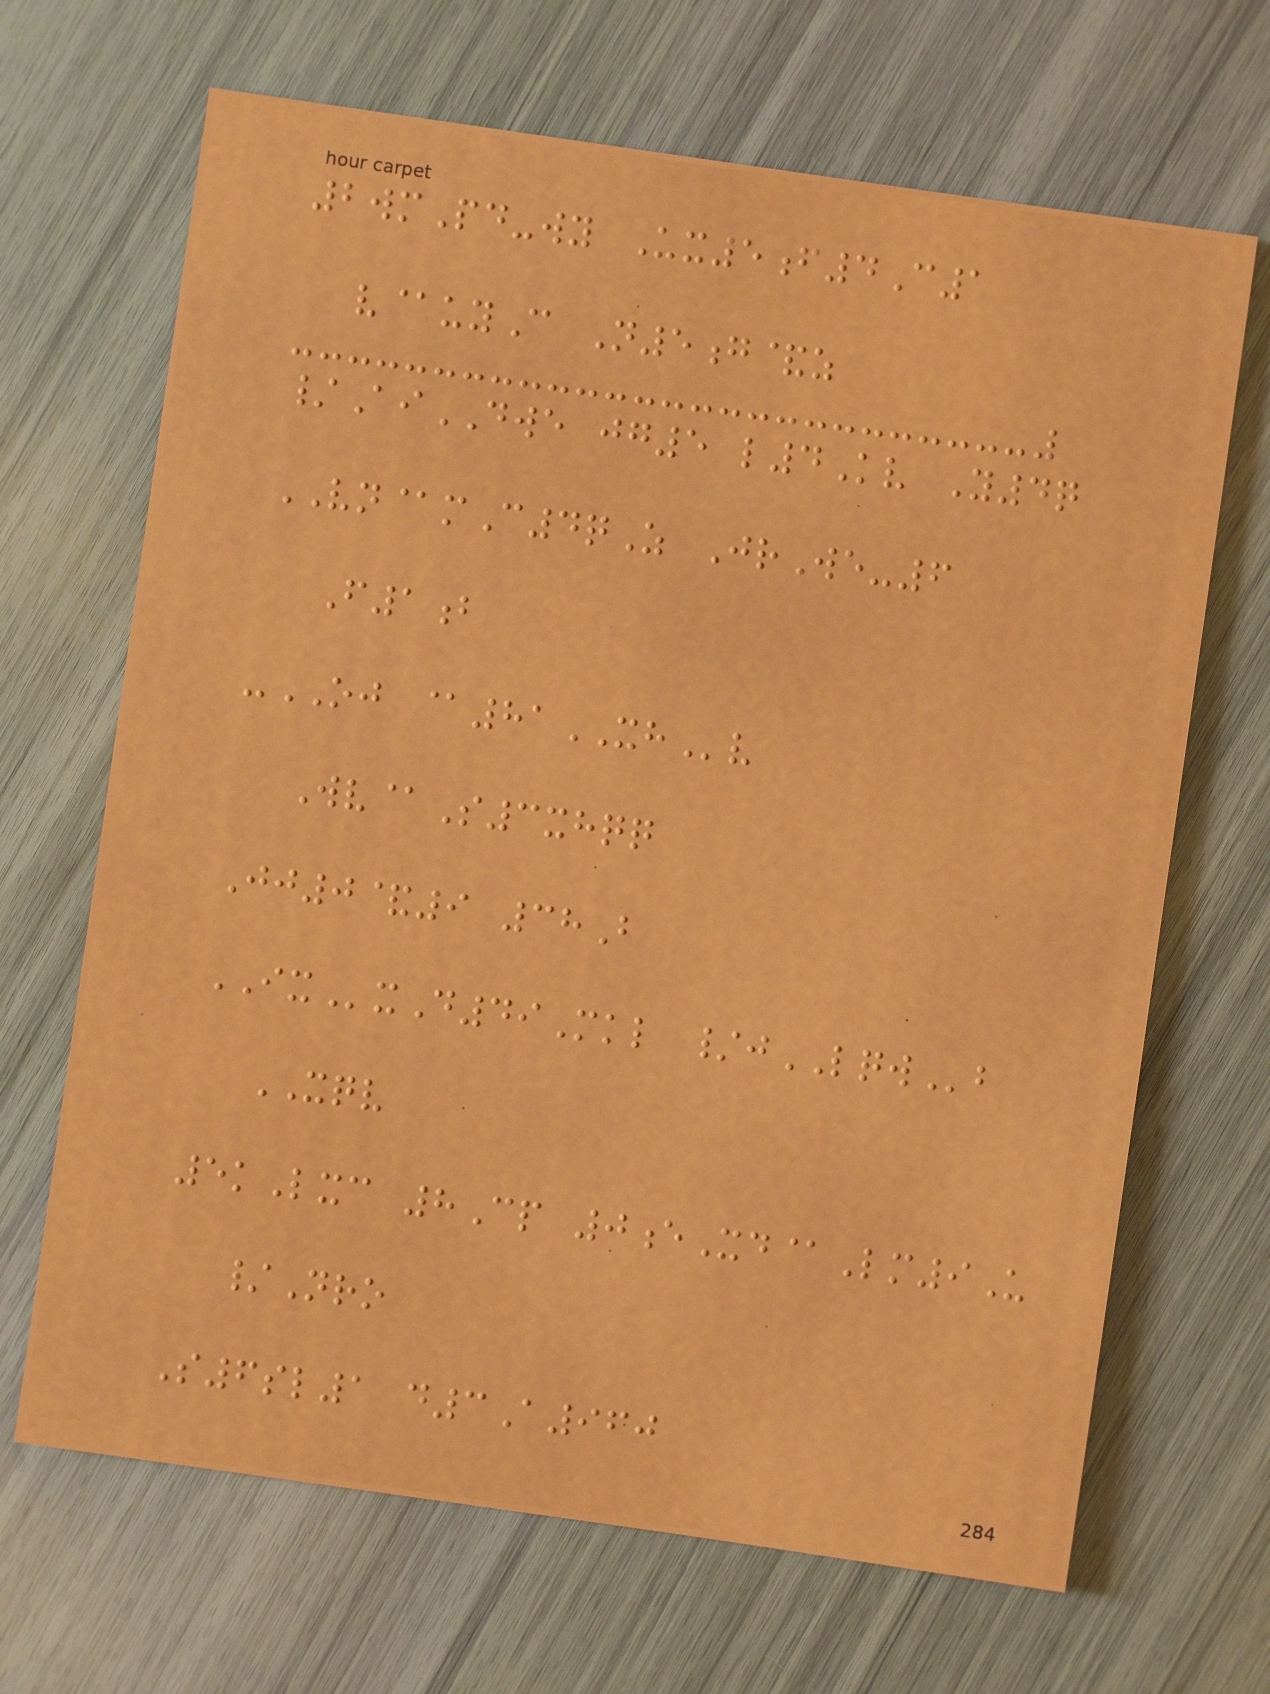2wmPd-wy Ux5f4C1
v@uyC N5g&z
/AiDWE jg5 l4Kv Y4q
VN@mC4qZ JrWe-6
F1b
-OJ @81XHv
Wv@S3xhqq
Jj0&9 38B
IXxD49Mkl /jLQWb
XQV
5kLxc 8Cp 0eXd@Lm9U
/Nro
S6sl1 d3A960
